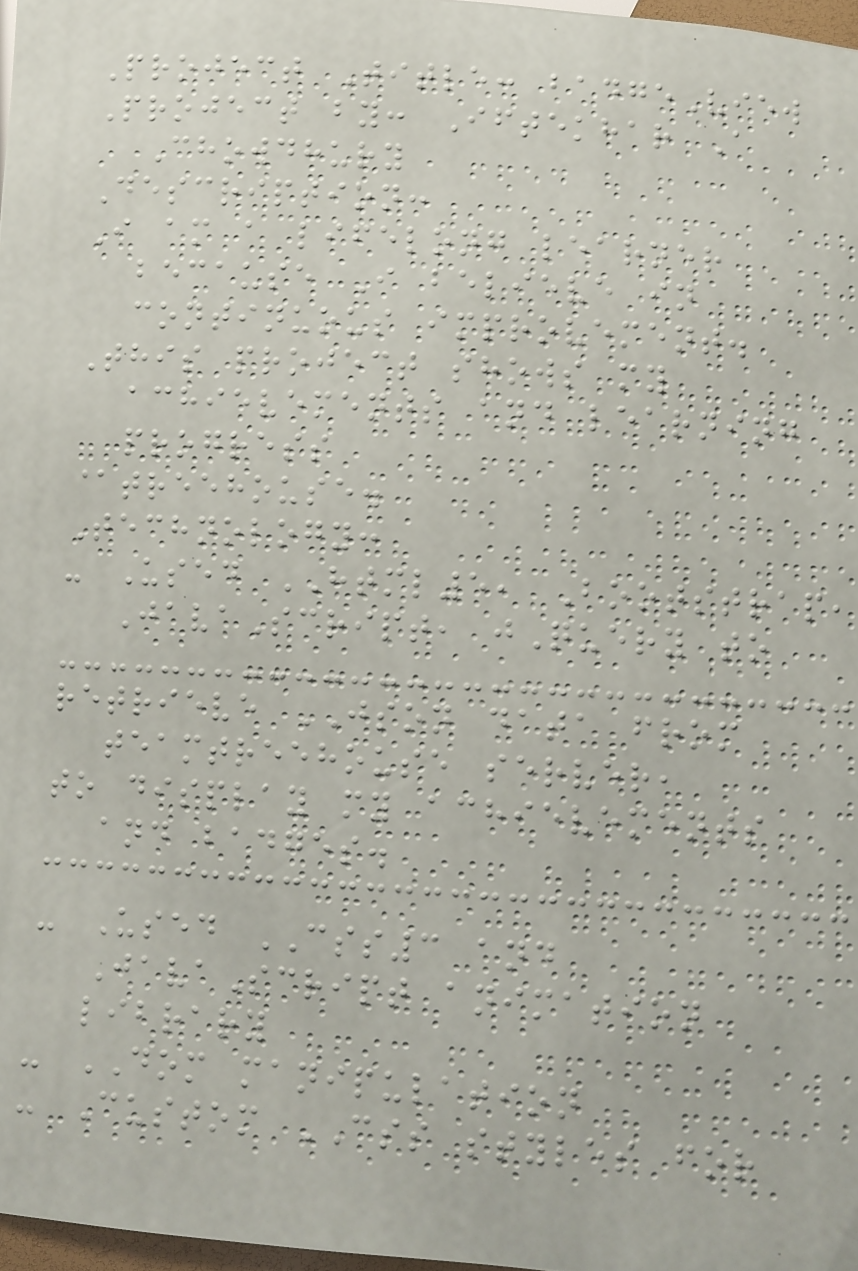Project Title: badgeView
Project by: Iftekhar A
Chowdhury
Description:
I am a lifelong learner
because I believe in
continuous improvement.
This project shows my
achievements and learning
progress
@treehouse.
Technology:
- Used HTML5, Bootstrap,
JavaScript, jQuery to
retrieve JSON data from
teamtreehouse server,
to display my achievements
and badges.
- Used CSS3 and
JavaScript animation
library
- DOM manipulation
- Custom CSS styles for
